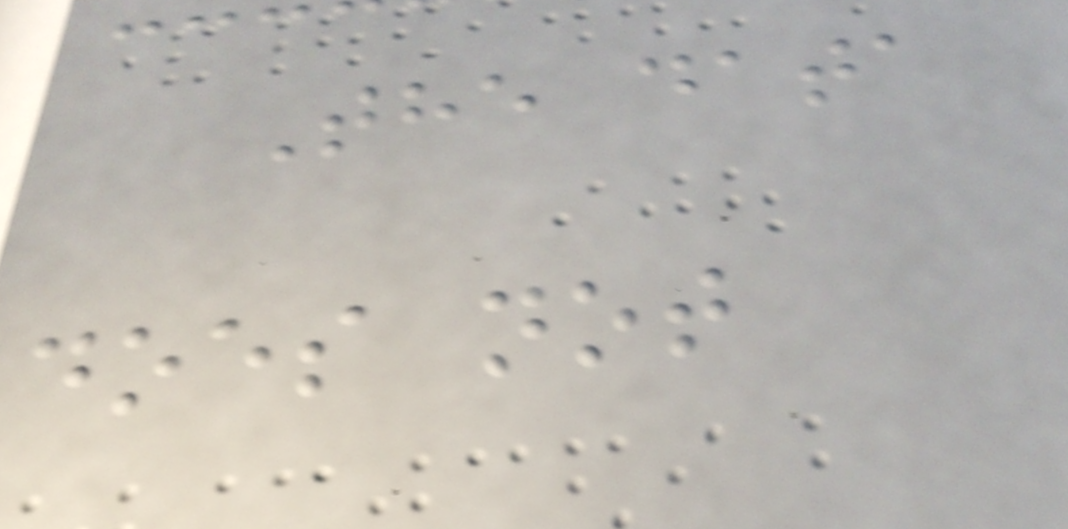The data
does not
